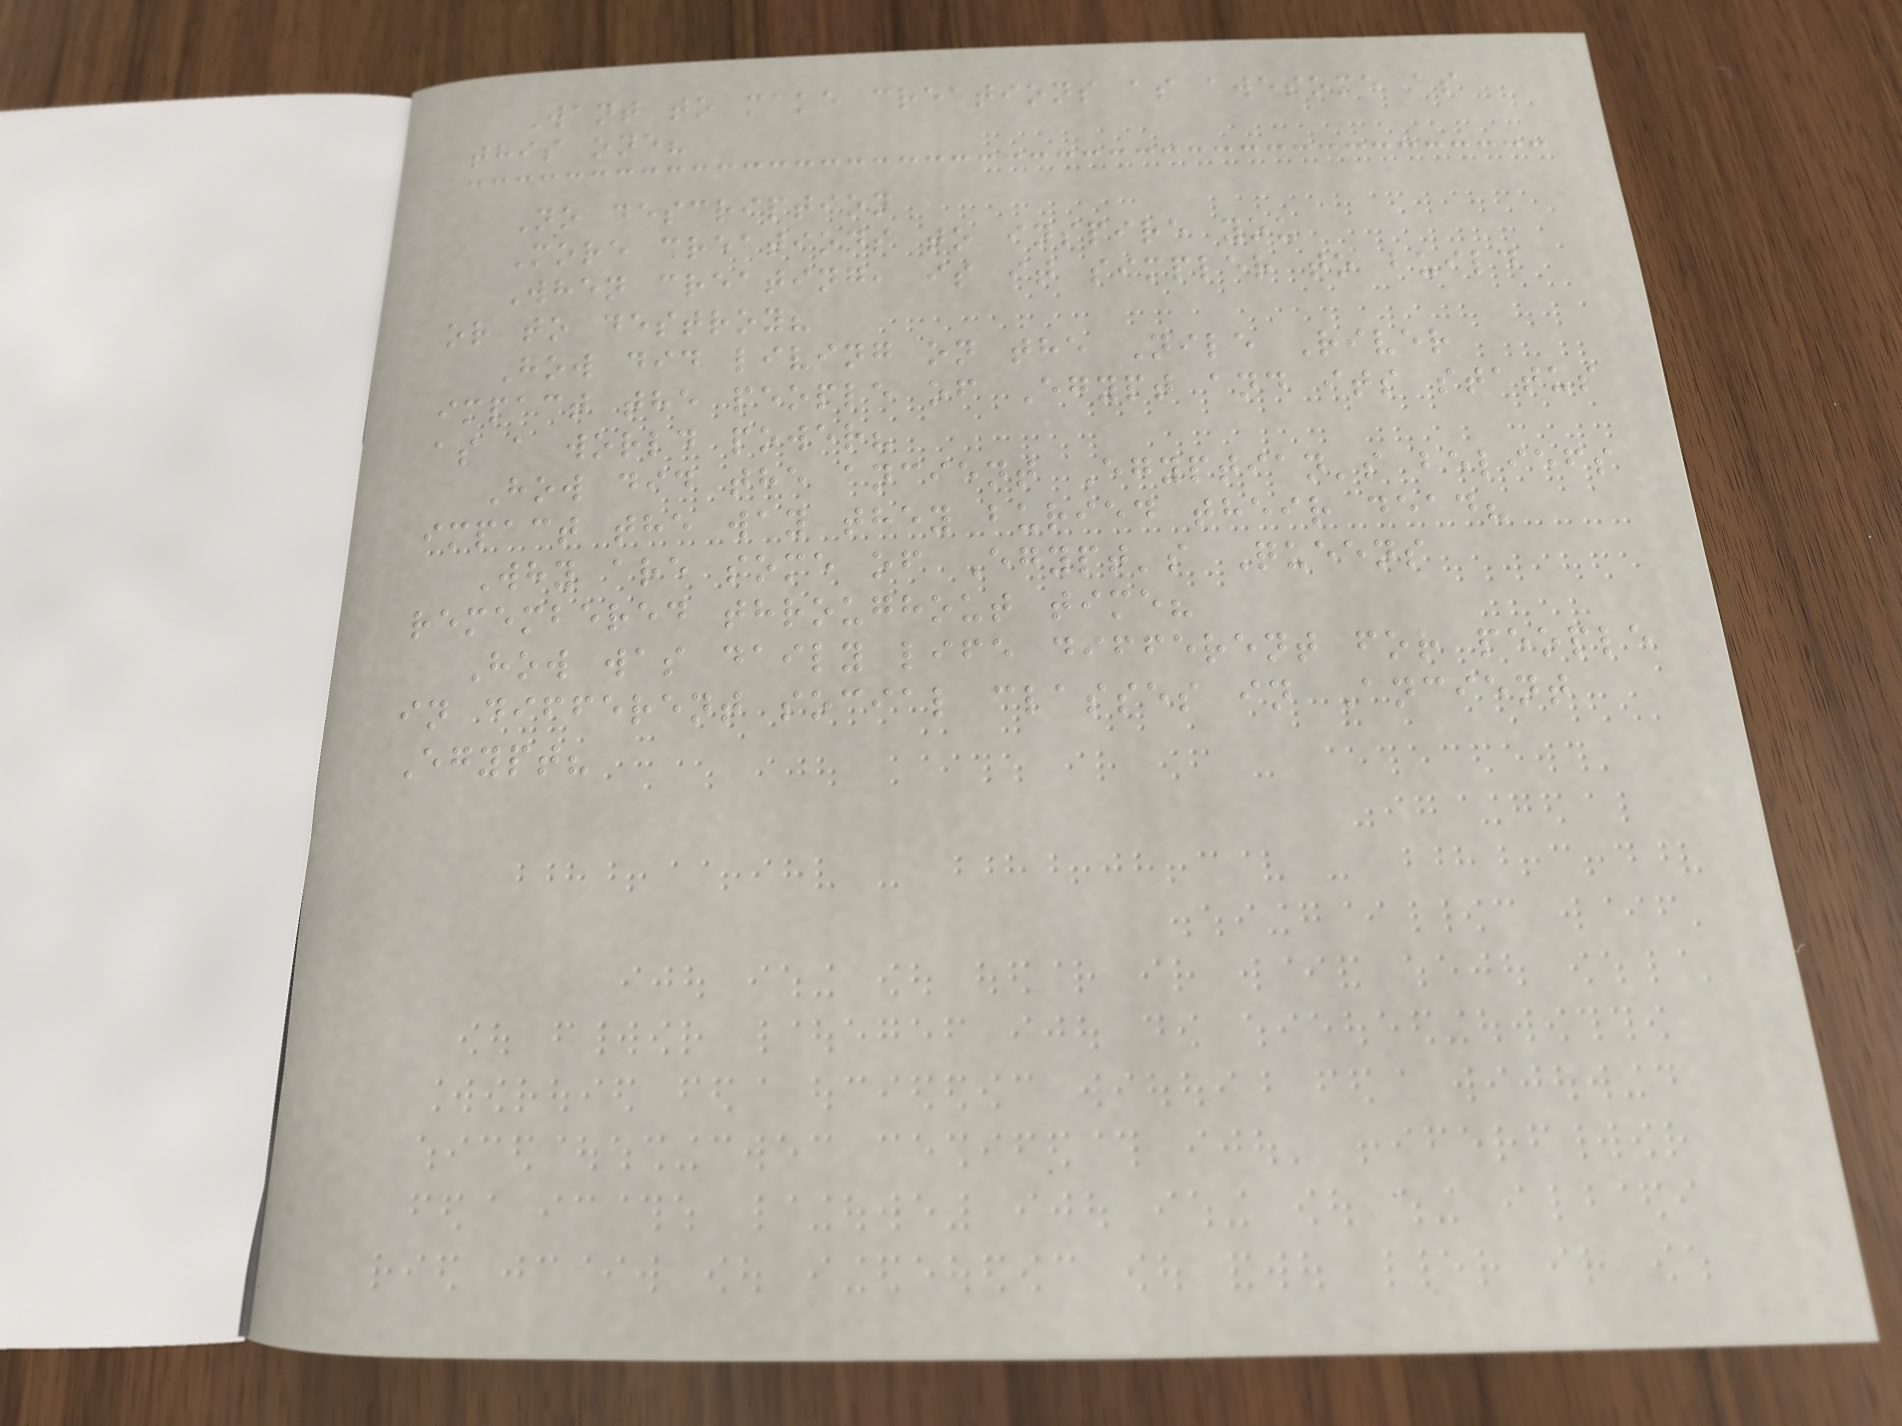Want to make creations as awesome as
this one?
No description
More creations to inspire you
When creating, is it simpler to build
or to destroy?
How did living on the Nile River
impact the people of Egypt and its status
as a world power?
How did the ancient Egyptian's beliefs
impact the way they buried their dead?
Why are some of Egypt's Queens
remembered throughout time?
How was daily life different for people
in different social classes in Ancient
Egypt?
